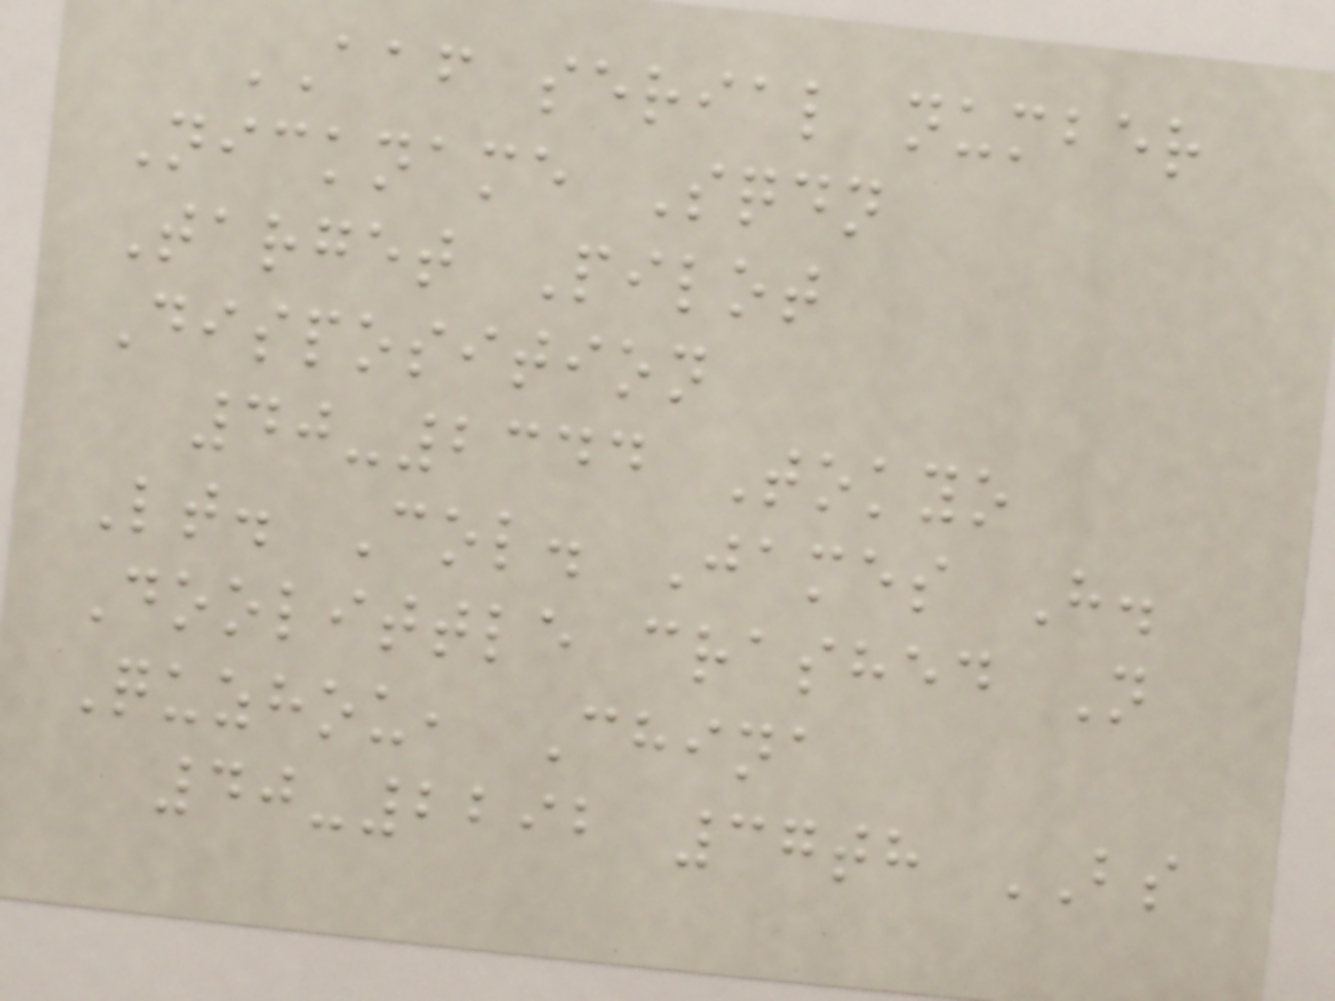AAF serial number
Nickname Sqdn
Target Pilot
Disposition
40-2344 Tokyo
Lt. Col. James H.
Doolittle crashed N
Quzhou, China
40-2292 37th BS
